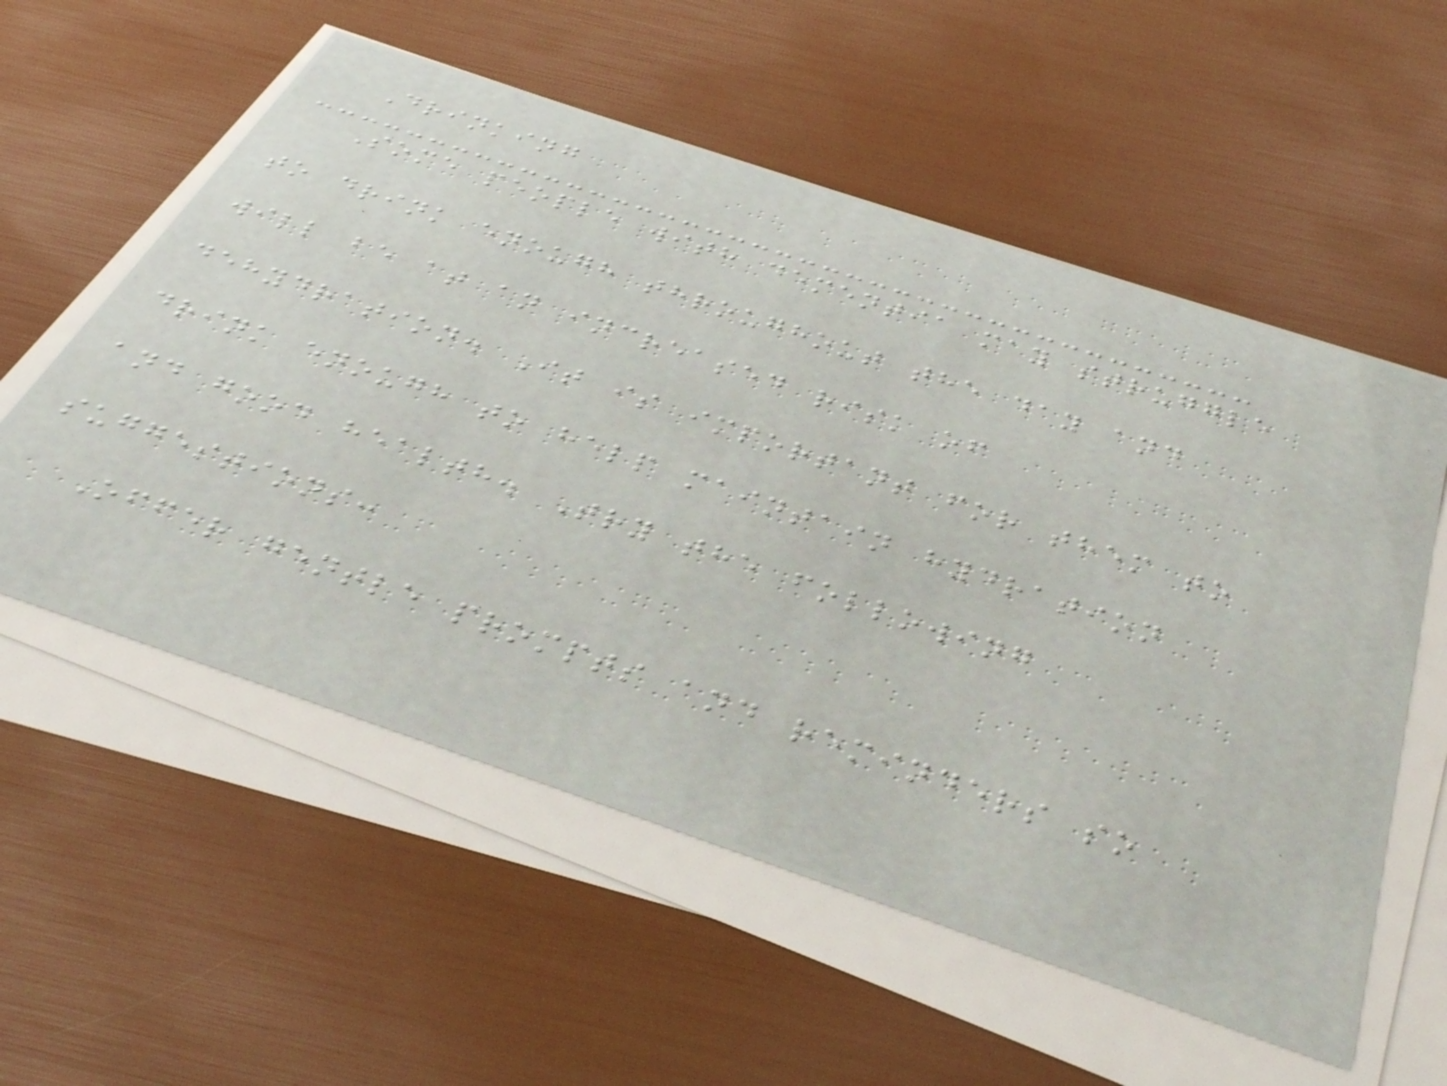Drinking
Some people with dementia may struggle
to drink enough throughout the day and
will be at an increased risk of
dehydration. It is important for them to
drink enough to help maintain hydration
and good health. Try the following
suggestions:
Offer gentle prompts and reminders so
